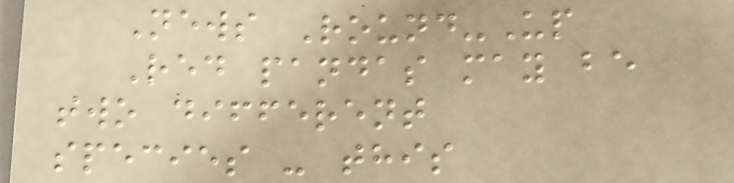News Round-Up
Red pandas may be
two different
species - this
